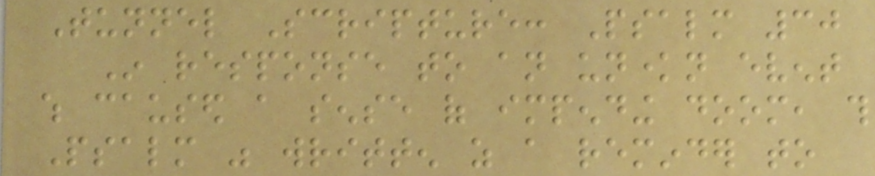Tunnel Scripture: Psalm 30
In response to an unknown event
which caused a sense of impending doom, this
Psalm was written as a reminder to
